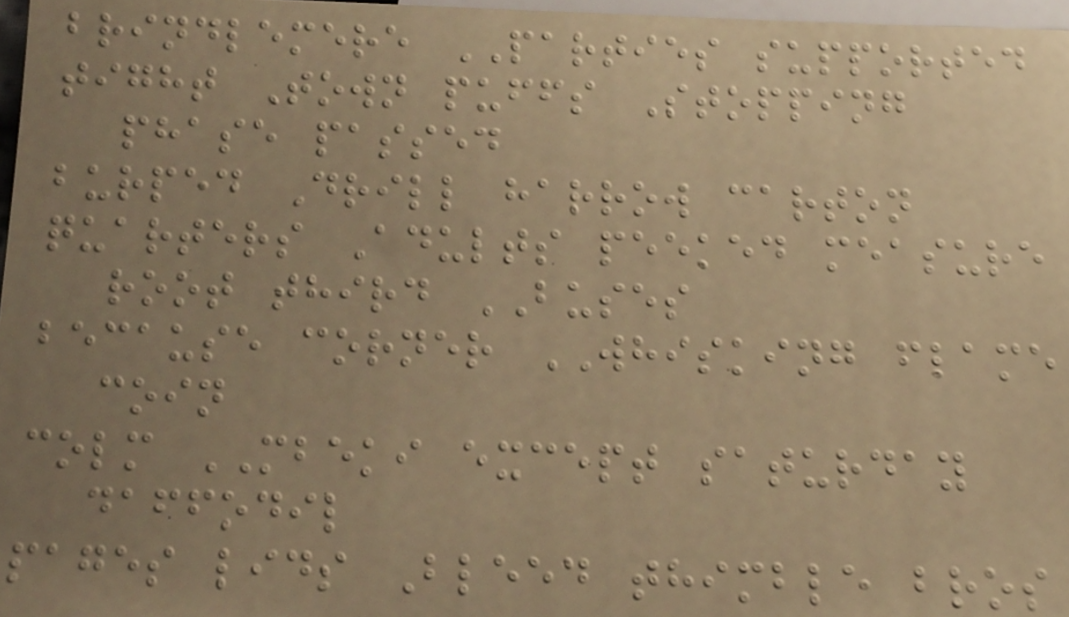brindlemere PARTIES supported
tight Town puffs Stopping
phase passed
burped Drill harrow carton
quarters Adults peeked measure
root third BUSES
because corner WHISKING flame
coin
colm MBEKI except saturday
daffodil
pages lids Bleed thimble bros
